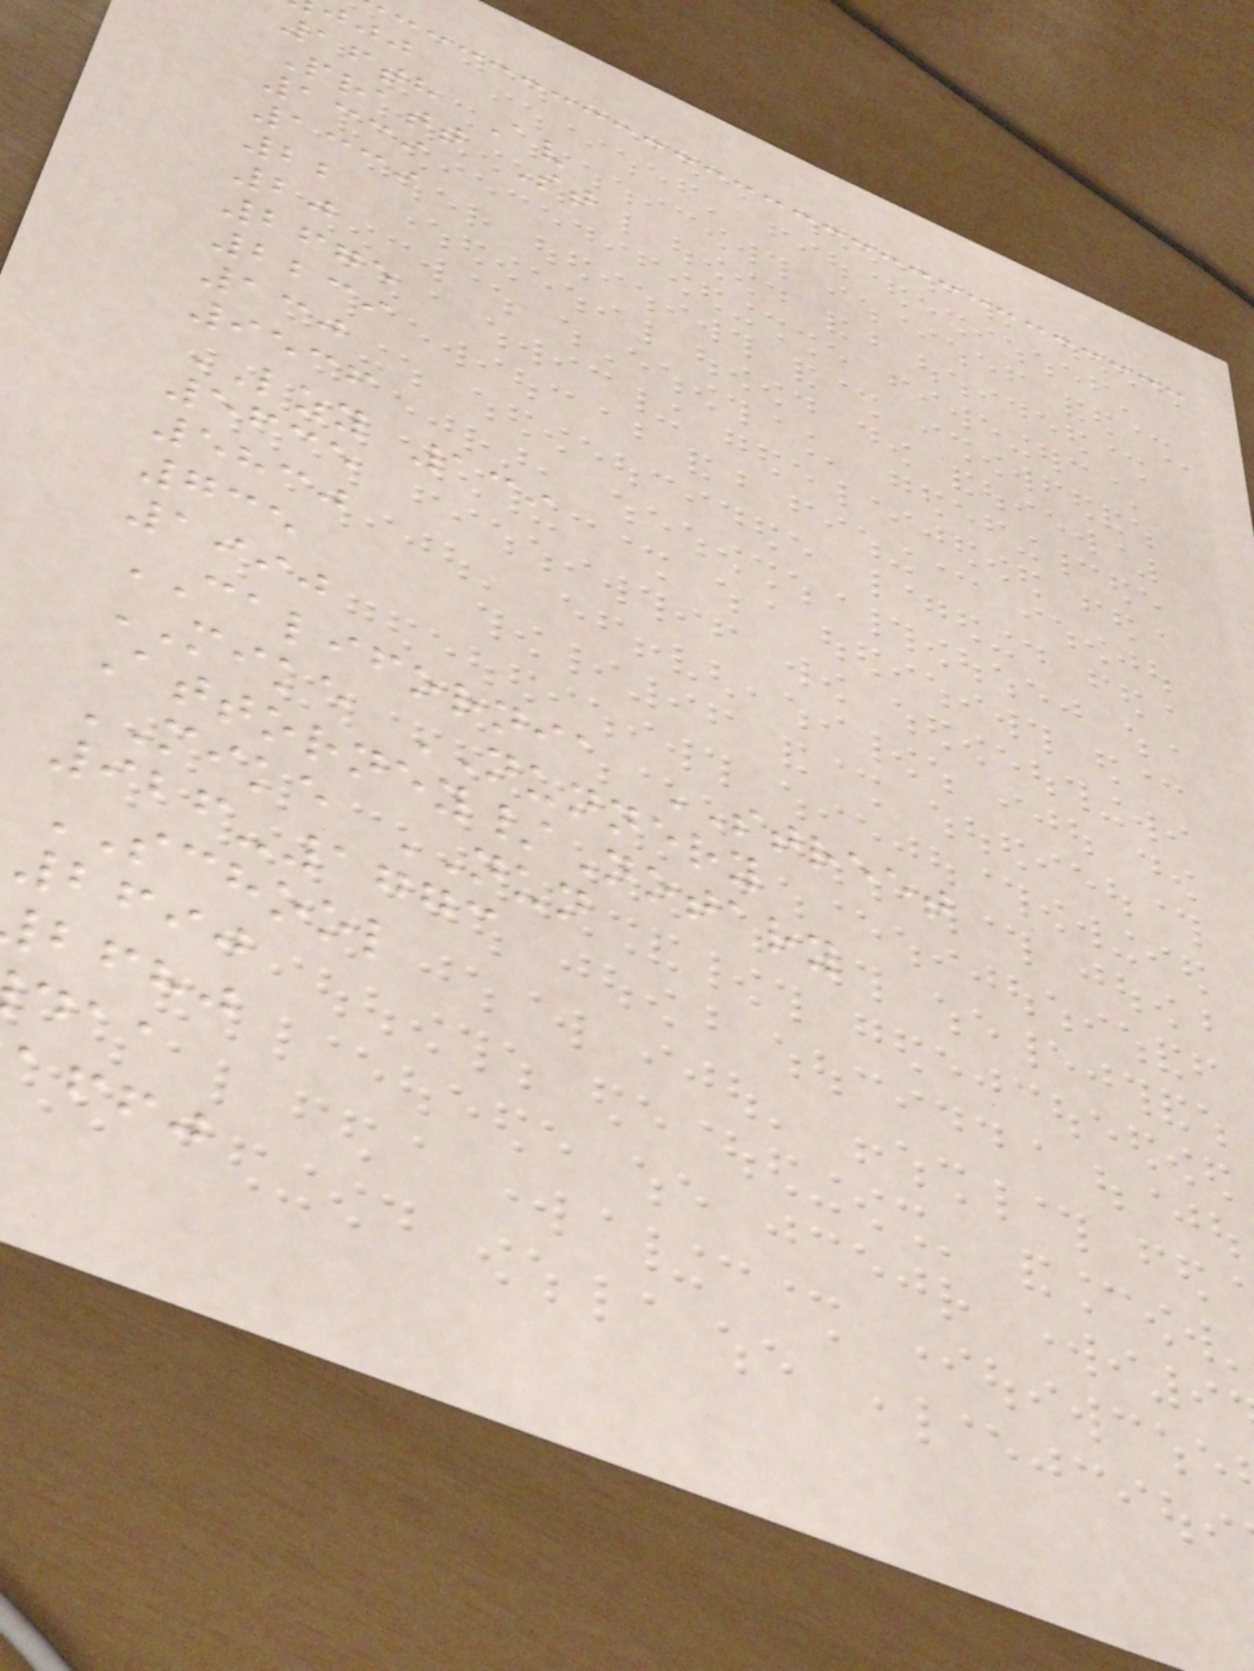16th Av
Pratt St
1339
1339
22
20
2675
2239
130
9536
LZY 139
5635
5830
735
1990
CALIFORNIA STREET
MIKE NUNNERY
Attorney/Notary
MIKE NUN
926-1773
SCHOOL
2690
bfhj
affj
